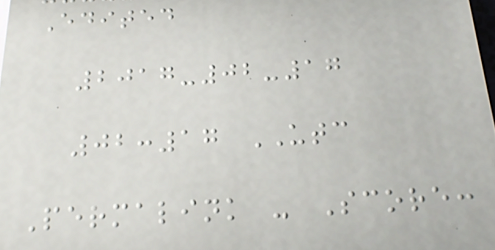Edited
2017-02-17
02:17 UTC
Permalink - Score:
